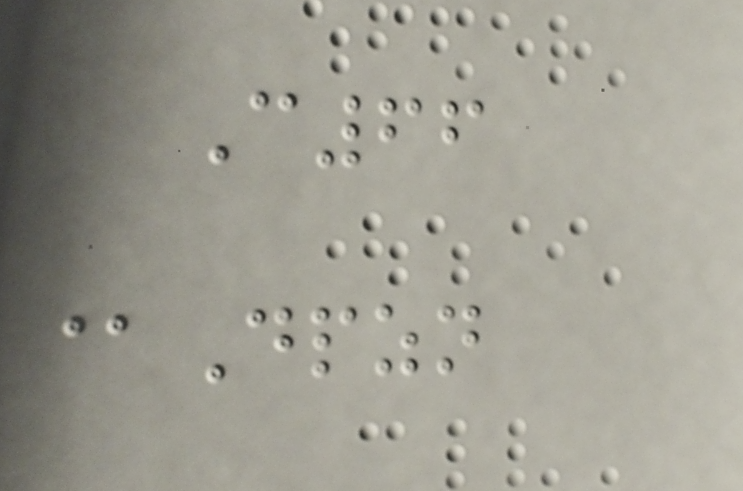C66
@Dpzn
